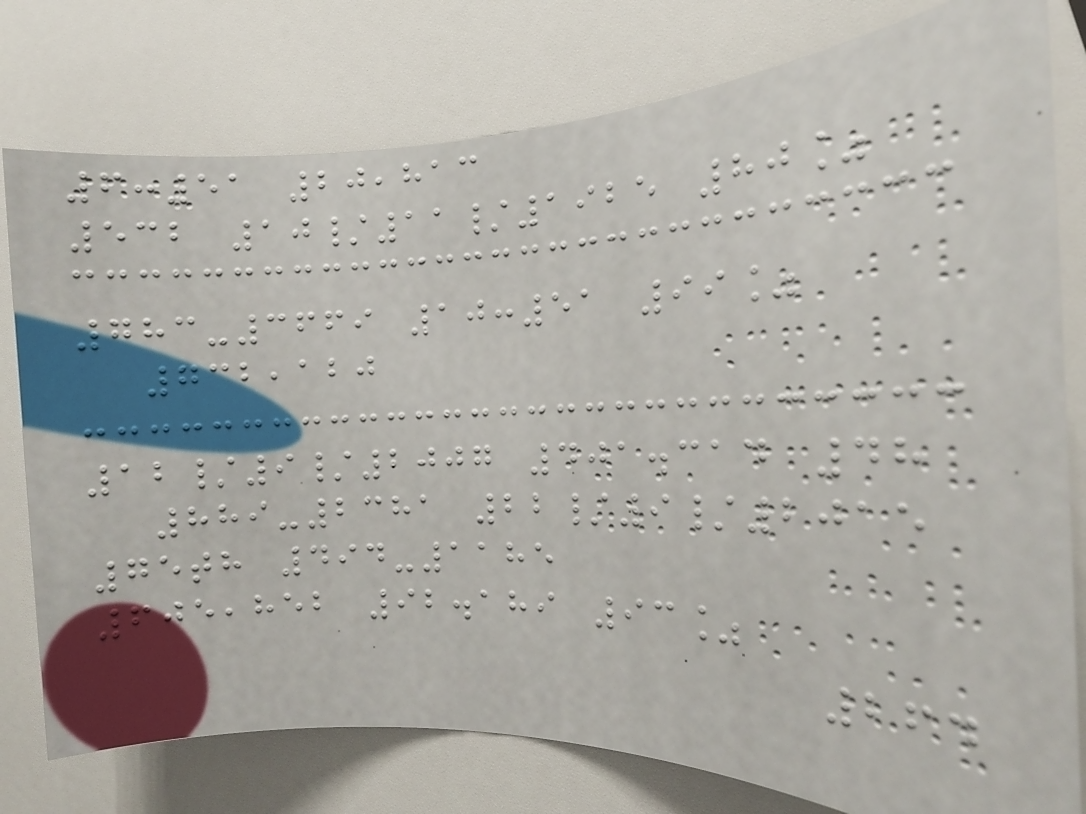6:51 20,813
532 10/11/1925 80%
783-3669 10:51 99%
732,120
12/9/2007 401.314 48
889-2381 22/9/2015
75th 494-1185
605,852 92.189 93%
264
